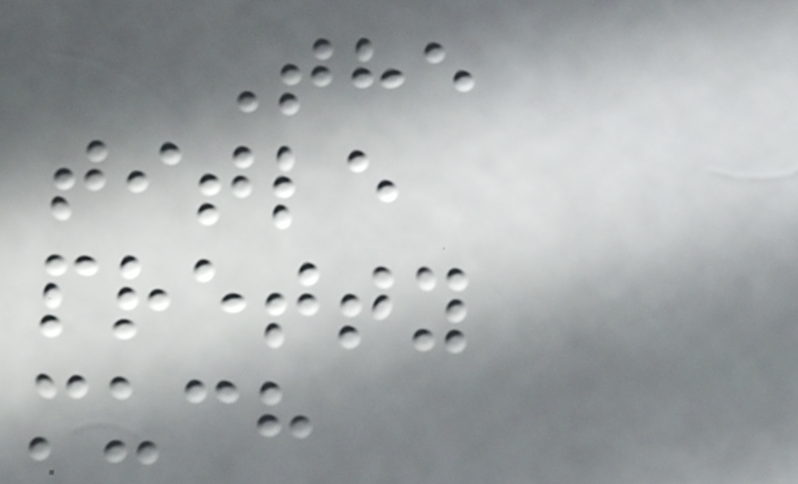The
title
pretty
much
